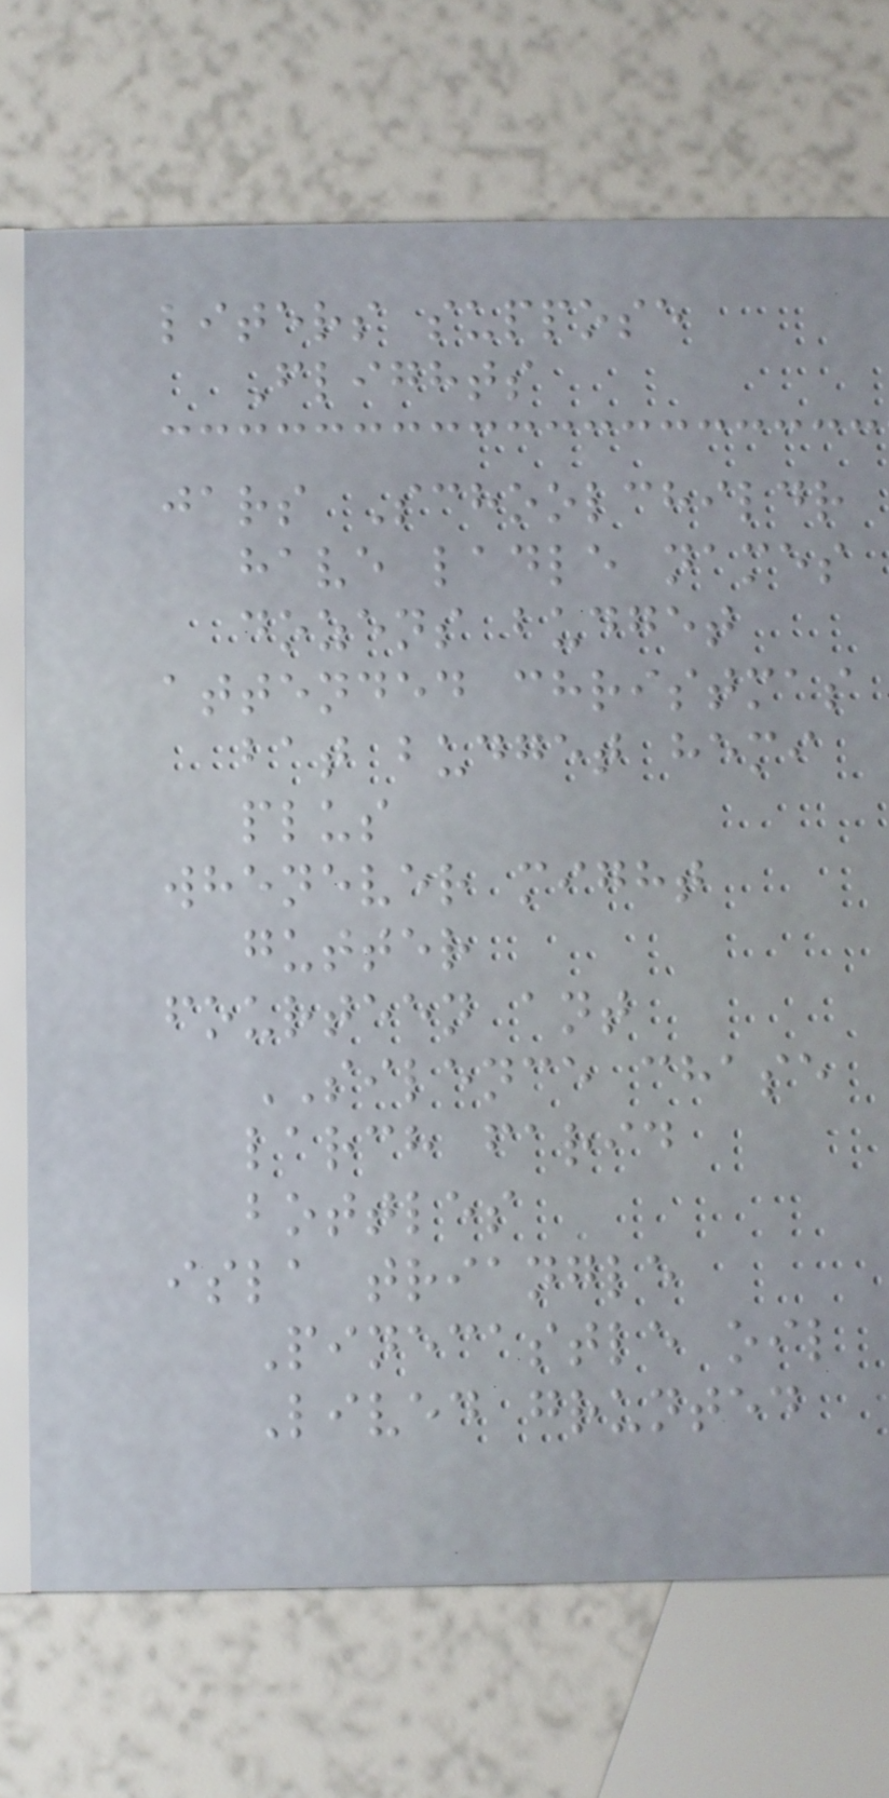liters suppose
Flights
jars Schoolchildr
have ladle names
dozens budget
attended christmas
bat budget hemi
plus
whenever might
gutter
fourteen ant
SILENCE chase
larch farid
bottles
isla triangle
Pinecastle oil
Lived grunted
